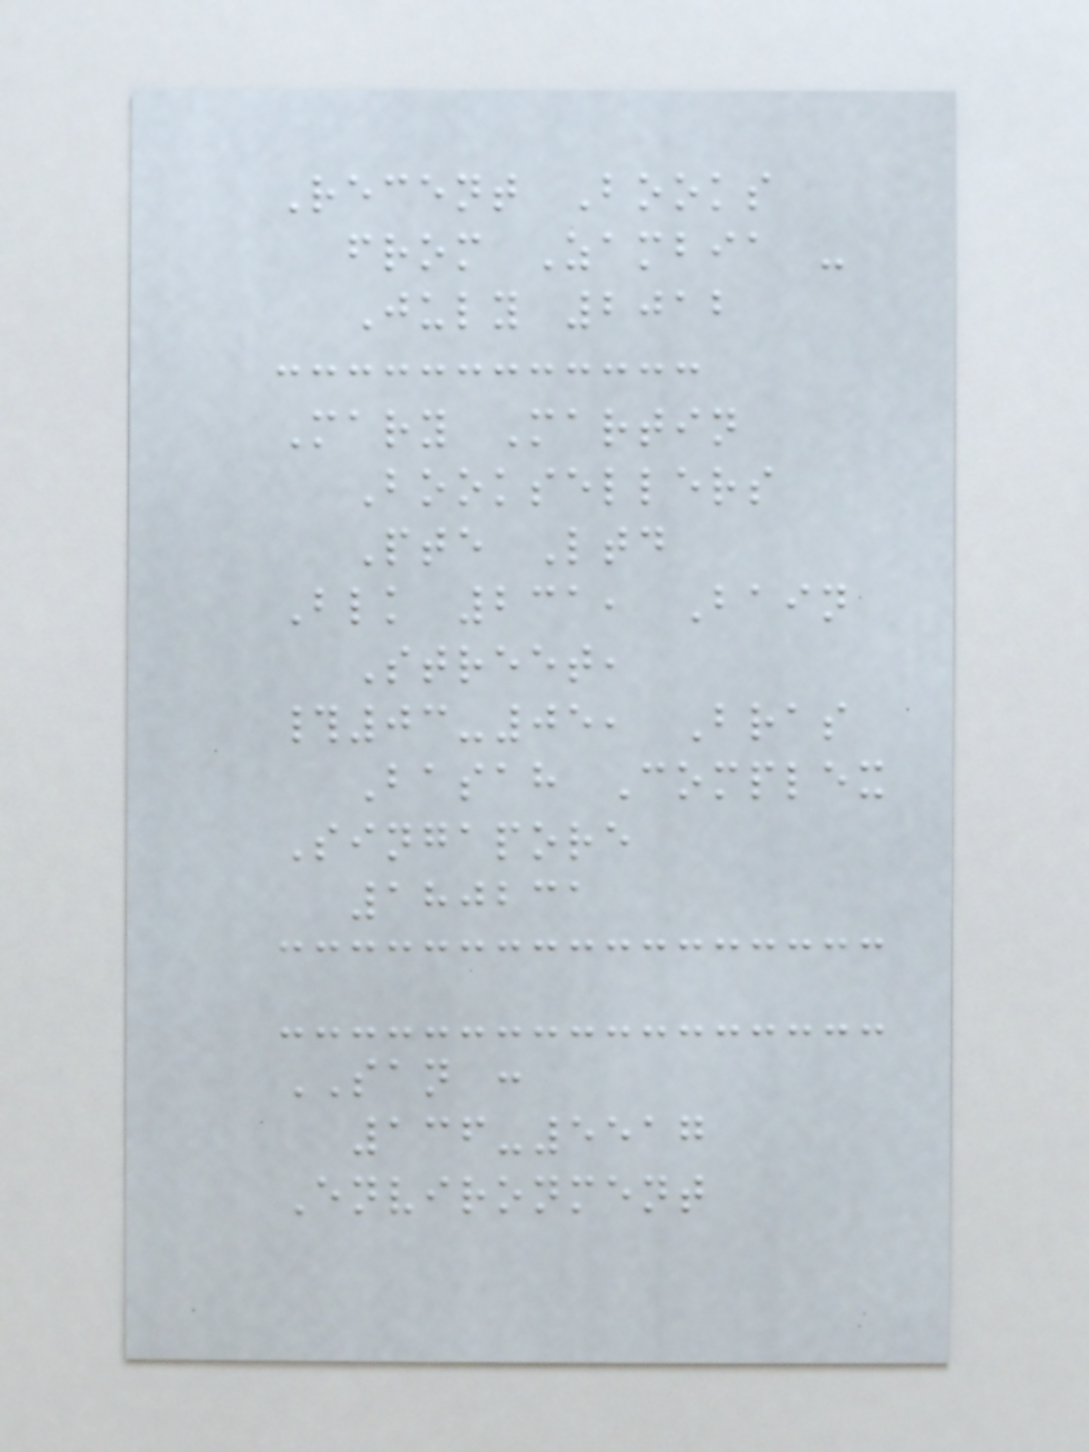Recent Books
from Zambia -
July 2012
Mary Martin
Booksellers
Pte Ltd
Blk 231, Bain
Street,
#03-05, Bras
Basah Complex
Singapore
180231
SAN :
136-5517
Environment
